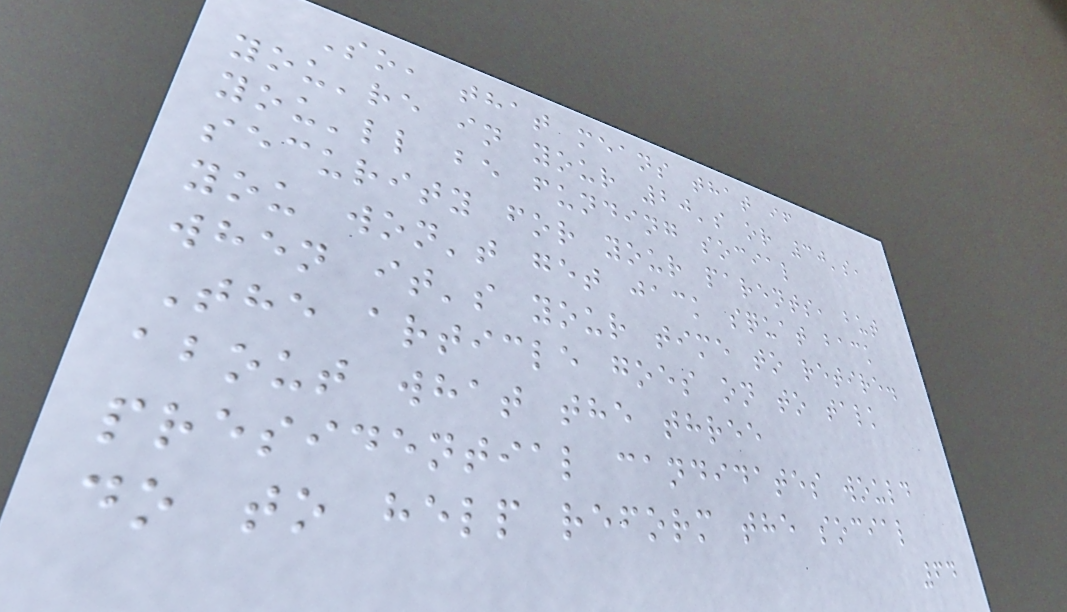So, that means that if
you're in your 20's or 30's,
you'll be funding social
security for your parents, but
you won't get jack squat back
when it's your time to retire.
The article goes on to talk
about what the three
presidential candidates would
do to help reform the social
64
